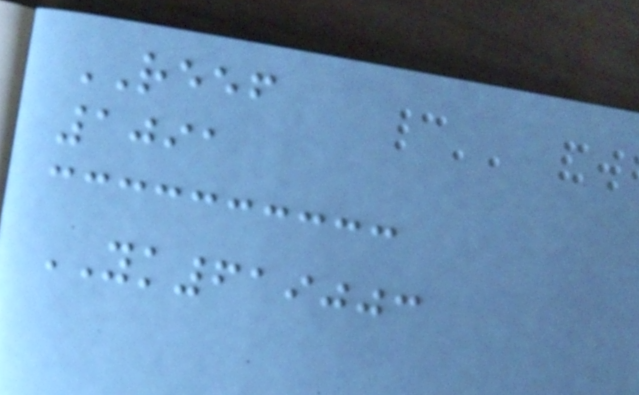REEF
1091
YK619003
